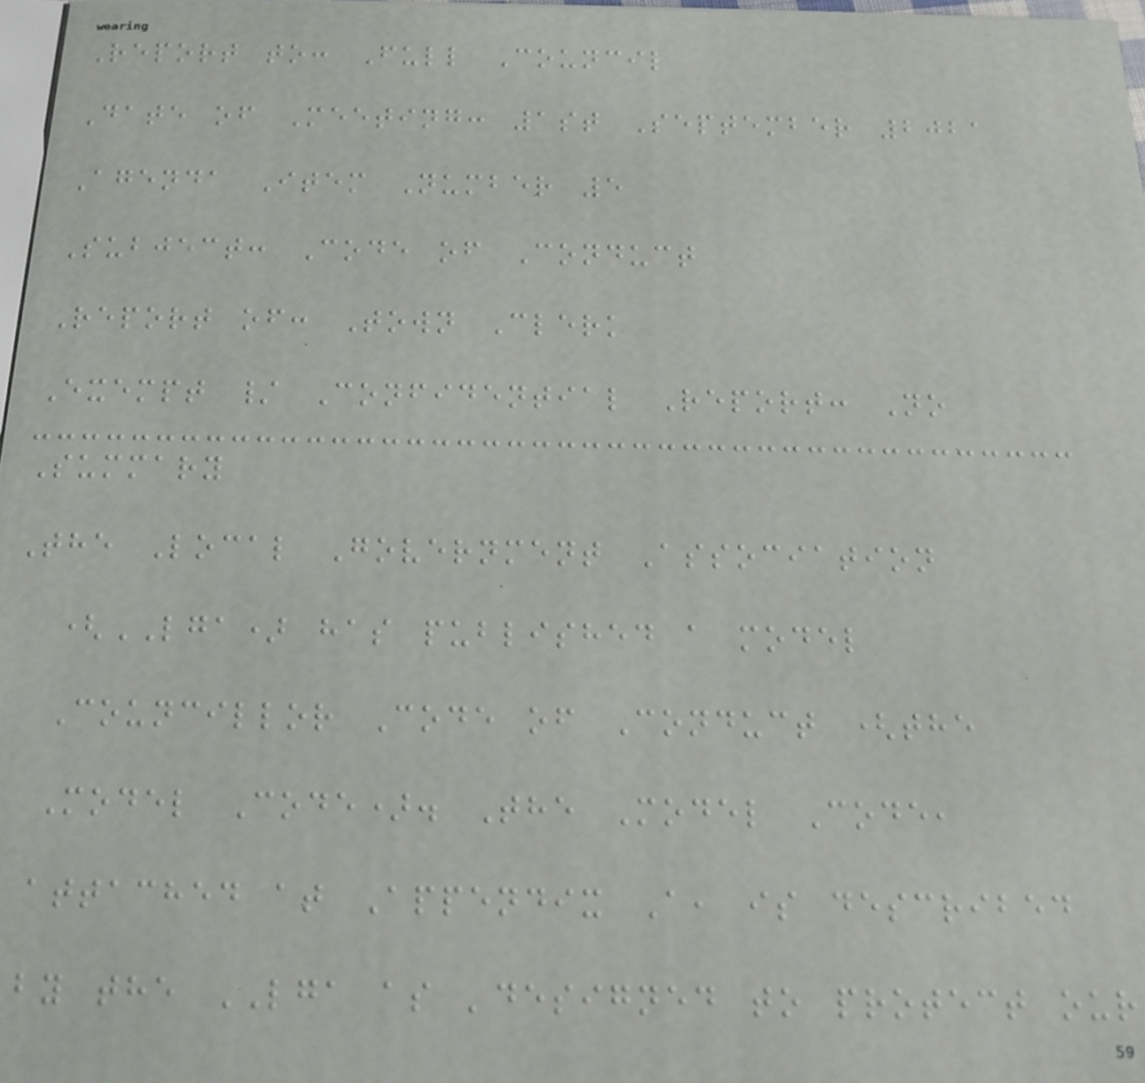Report to: Full Council
Date of Meeting: 1st September 2021
Agenda Item Number 5
Subject: Code of Conduct
Report of: Town Clerk
Exempt / Confidential Report: No
Summary
The Local Government Association
(LGA) has published a model
Councillor Code of Conduct (the
Model Code). The Model Code,
attached at Appendix A, is described
by the LGA as 'designed to protect our
